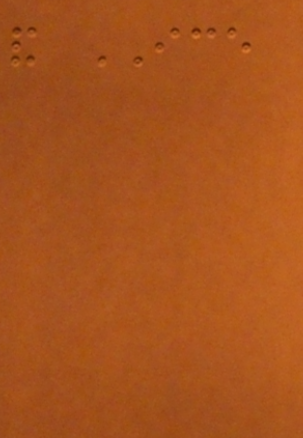and ICE
